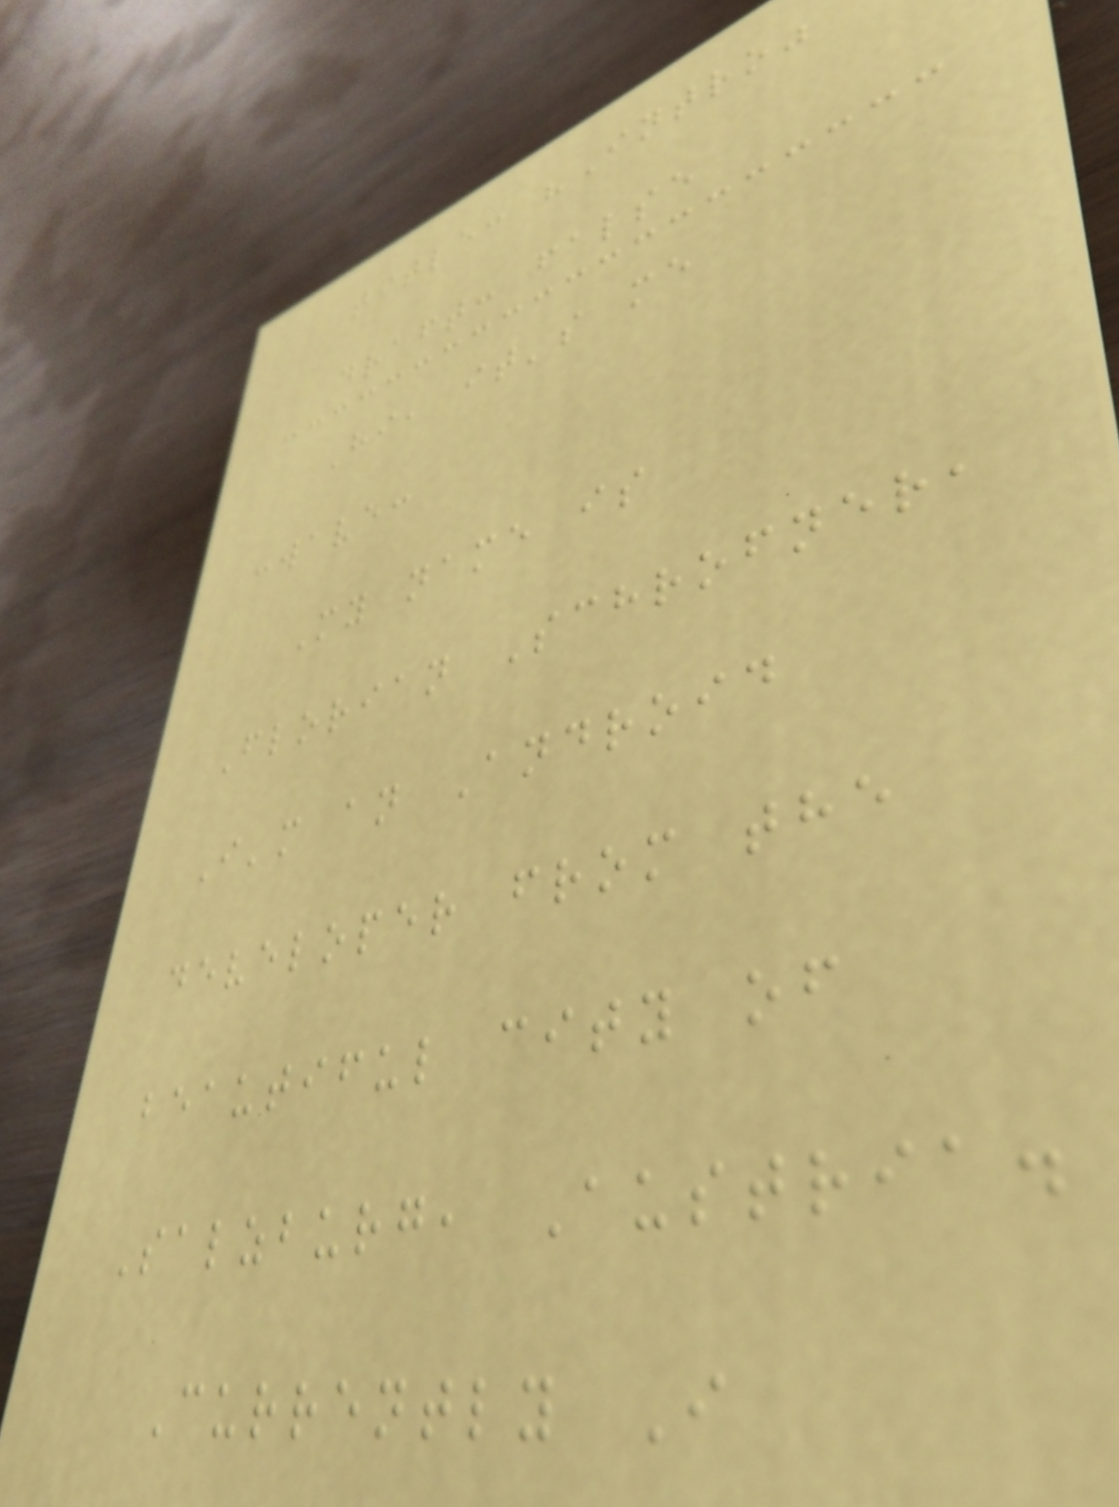title: "Intro"
draft: false
Hi, it's me
:wave:
My name is
Florian Schrofner,
I'm an Android
developer from the
beautiful city of
Salzburg, Austria.
Currently I
